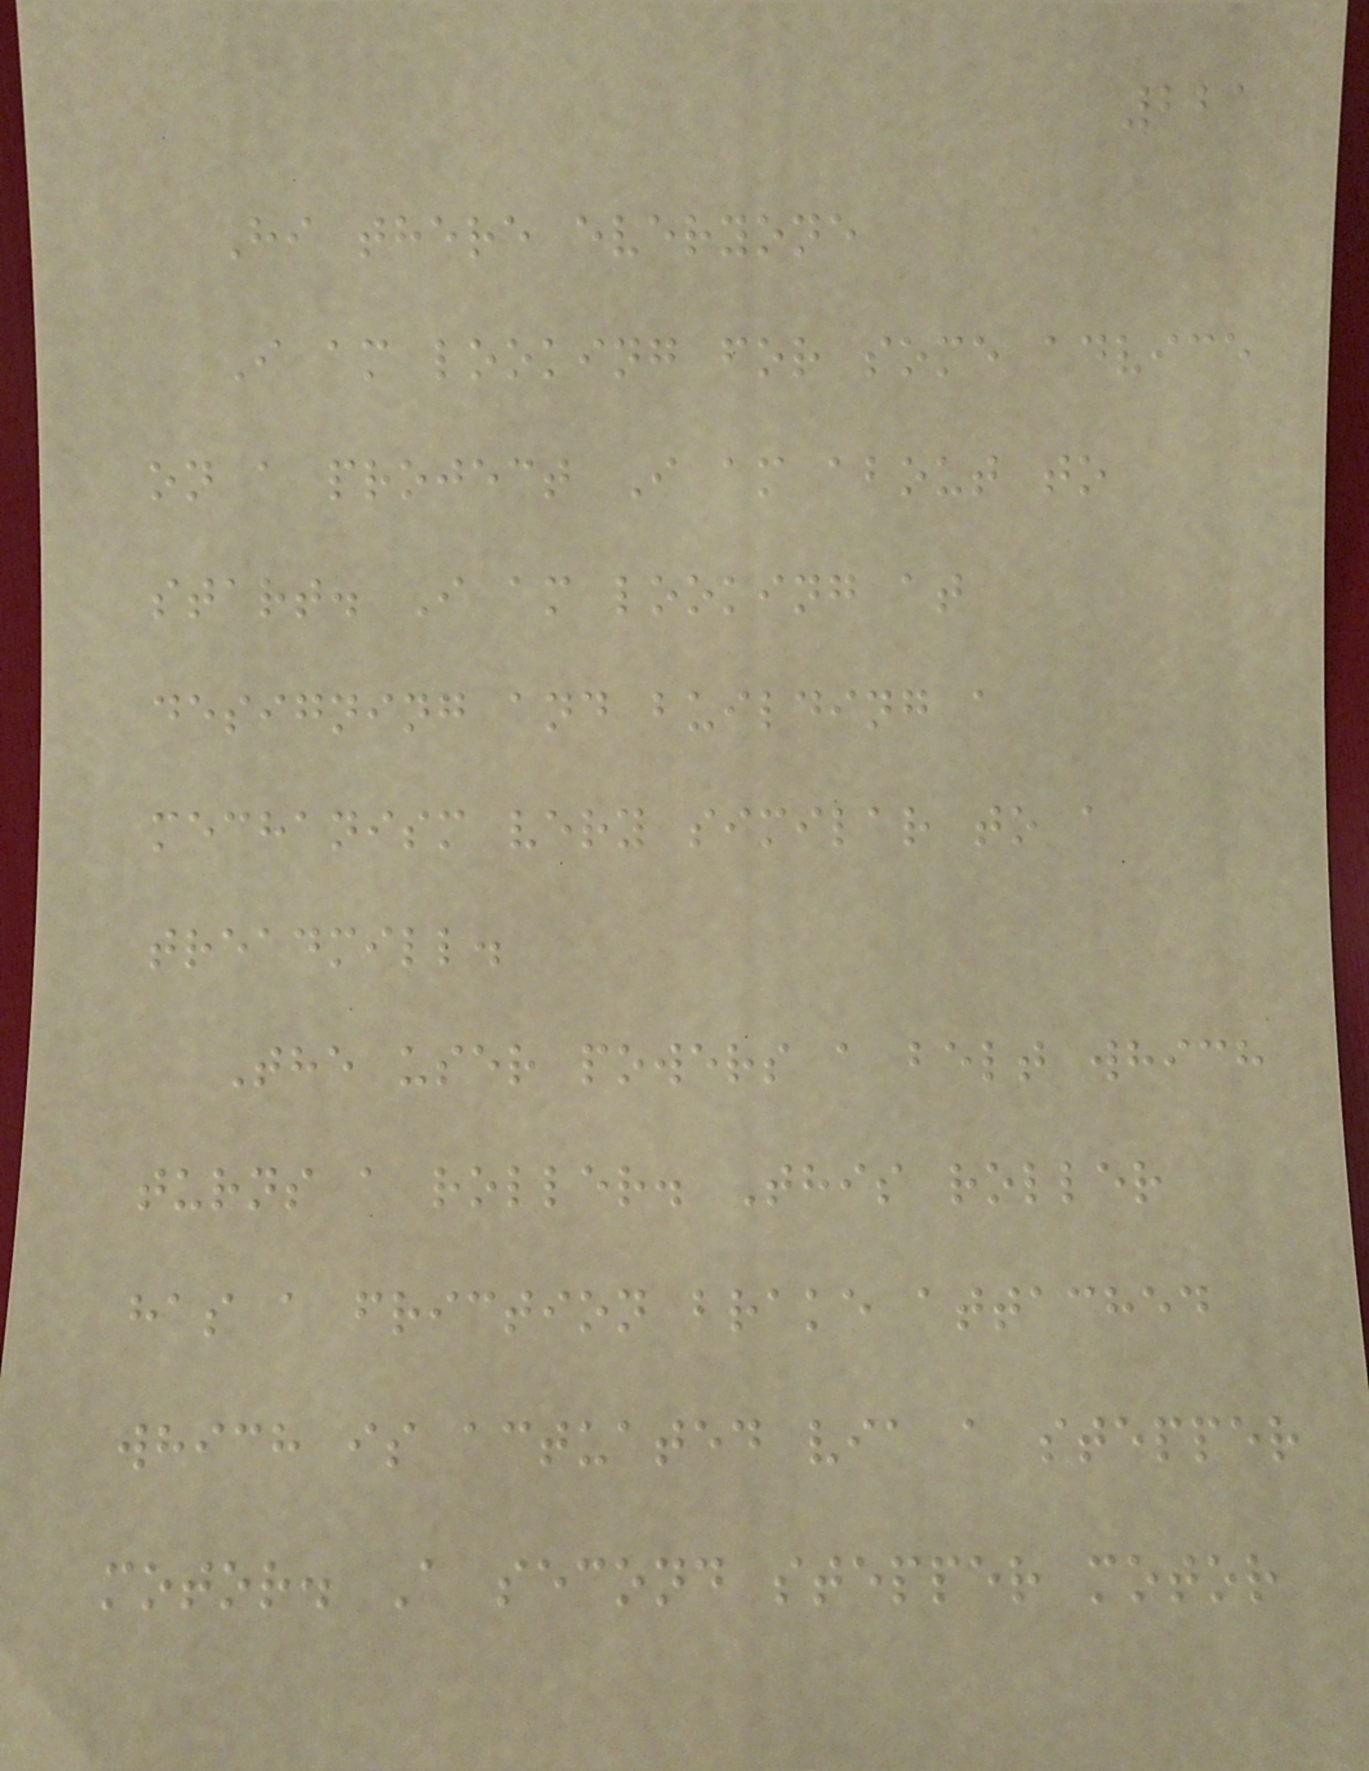221
Hi there everyone
I am looking for some advice
on a project I am about to
start. I am looking at
designing and building a
mechanism very similar to a
treadmill.
The user powers a belt which
turns a roller. This roller
has a friction brake attached
which is actuated via a stepper
motor. A second stepper motor
